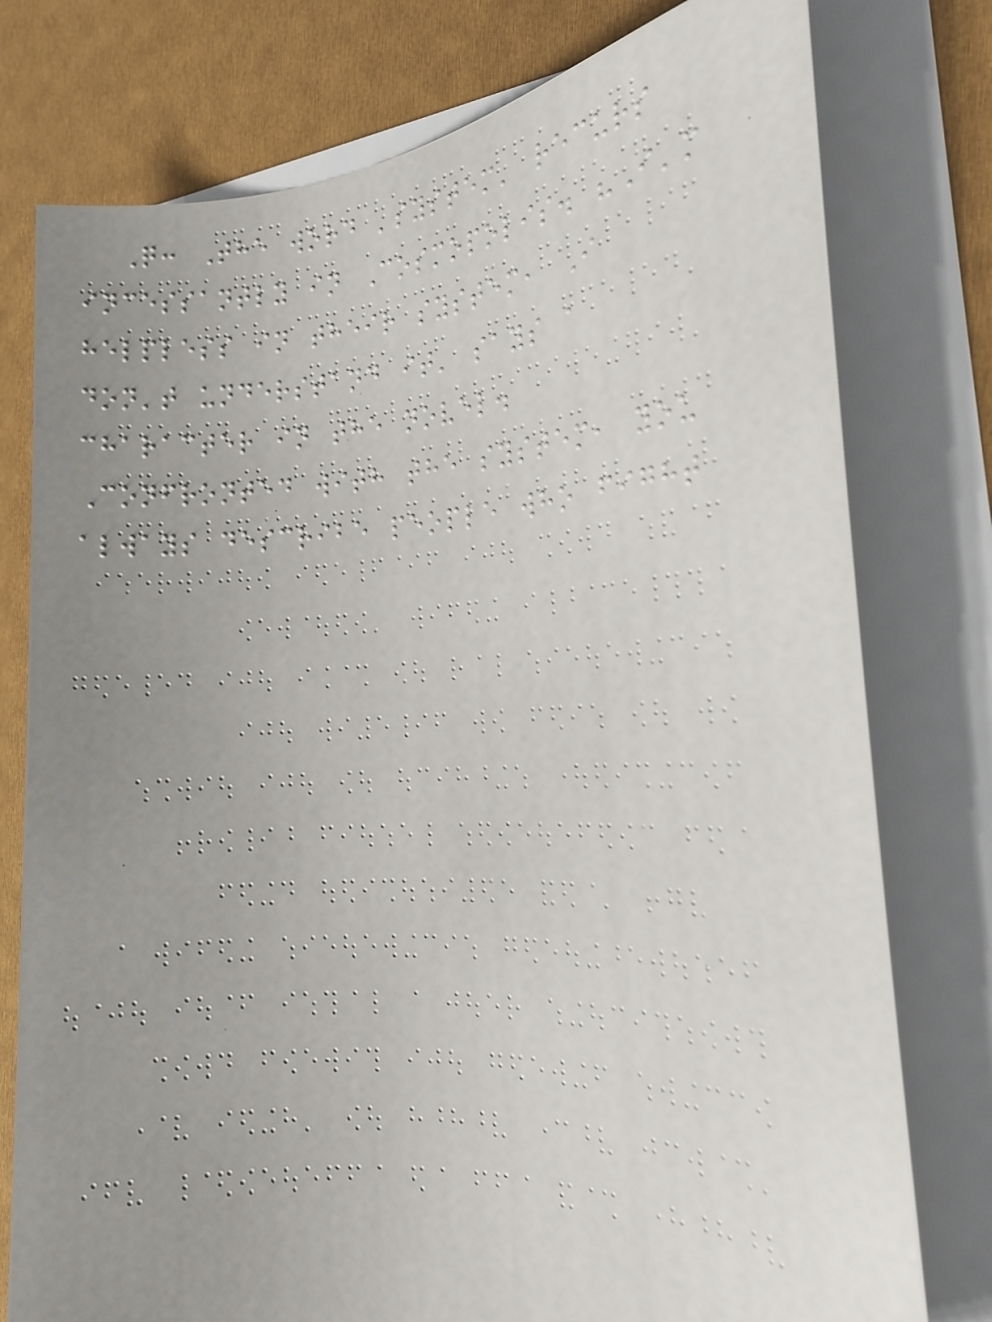Q: The word 'system' recurs
incessantly in Cosmopolis. "I'm
helpless in their system, I
don't understand it' says a
character in the novel.
Confronted with the system, you
always describe people who fight
